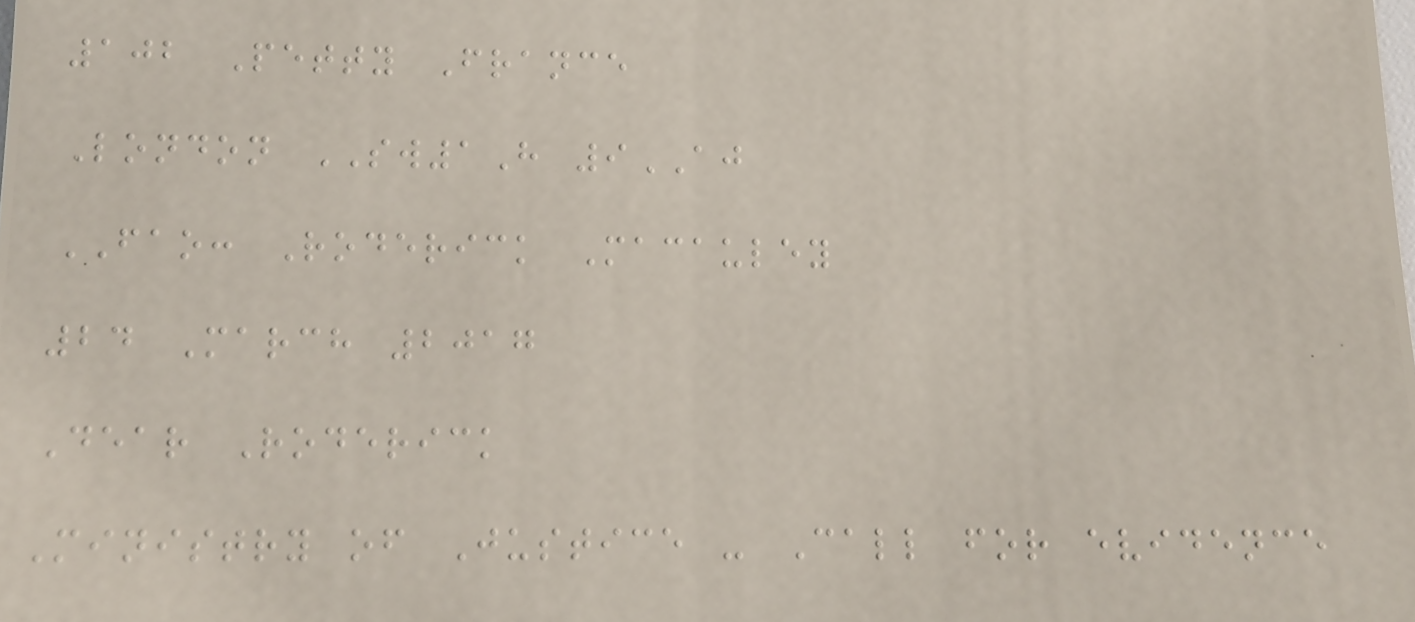102 Petty France
London SW1H 9AJ
FAO: Roderick Macauley
24 March 2017
Dear Roderick
Ministry of Justice - Call for evidence
